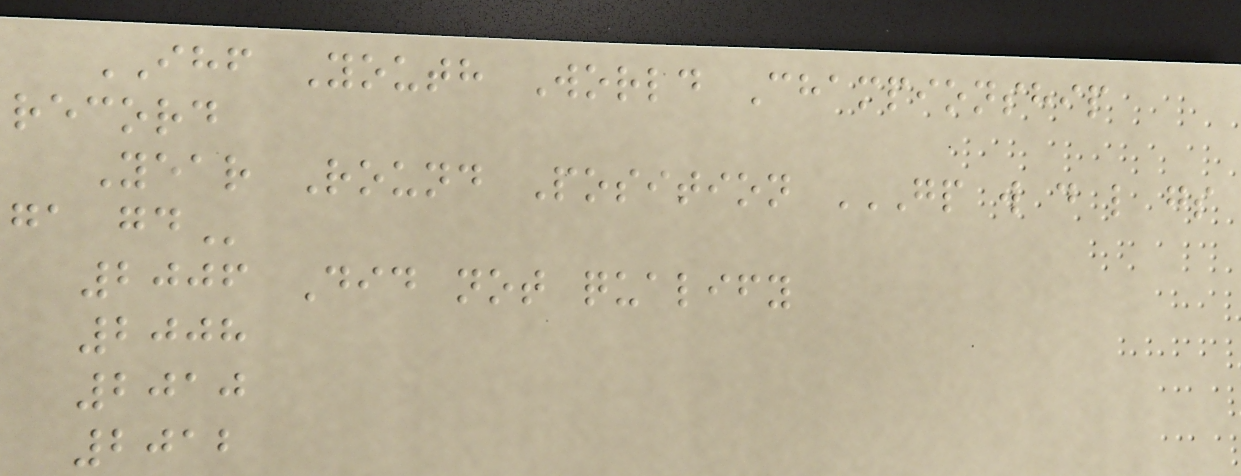IHF Youth World Championship
record
Year Round Position GP W D L GS
GA GD
2006 Did not qualify
2008
2010
2012
